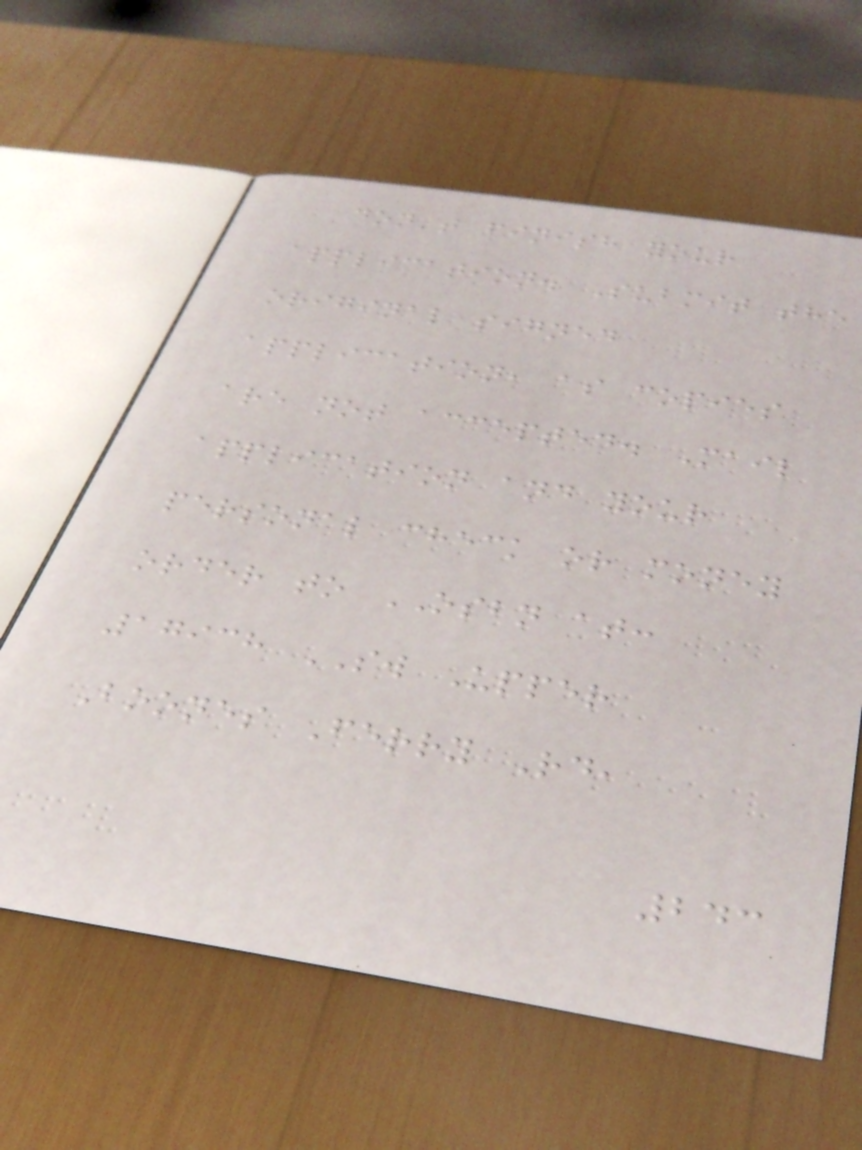don't finish your
application. Submit the
original signed
application, as copies
are not accepted. Mail
application and your
personal check or money
order to OSBN at:
17938 SW Upper
Boones Ferry Rd,
243
